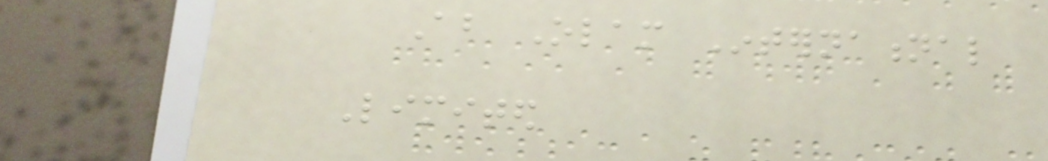About Olam International
Limited
